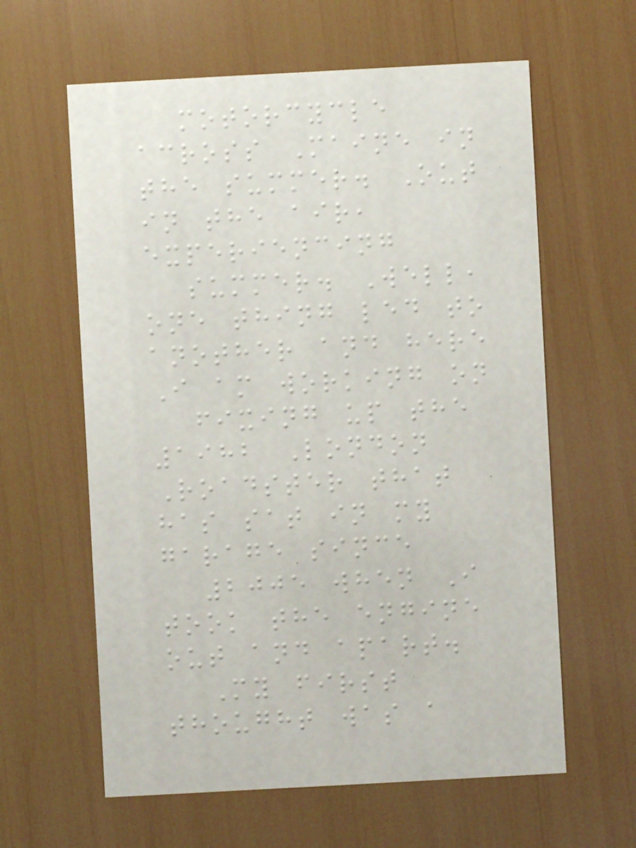motorcycle
across Maine in
the summer. Out
in the air,
experiencing
summer. Well,
one thing led to
another and here
I am working on
fixing up the
1982 London
Roadster that
has sat in my
garage since
2005 when I
took the engine
out and apart.
My first
thought was a
